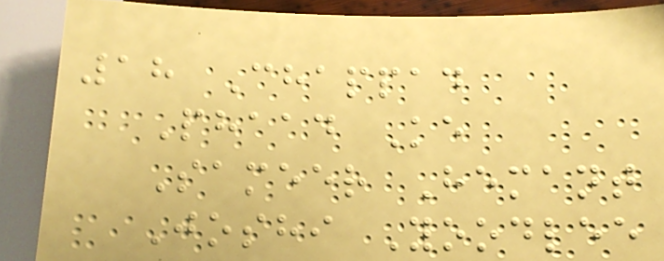18 Chappad
Phaad Ke
Sameer Hemant
Joshi Yoodlee
